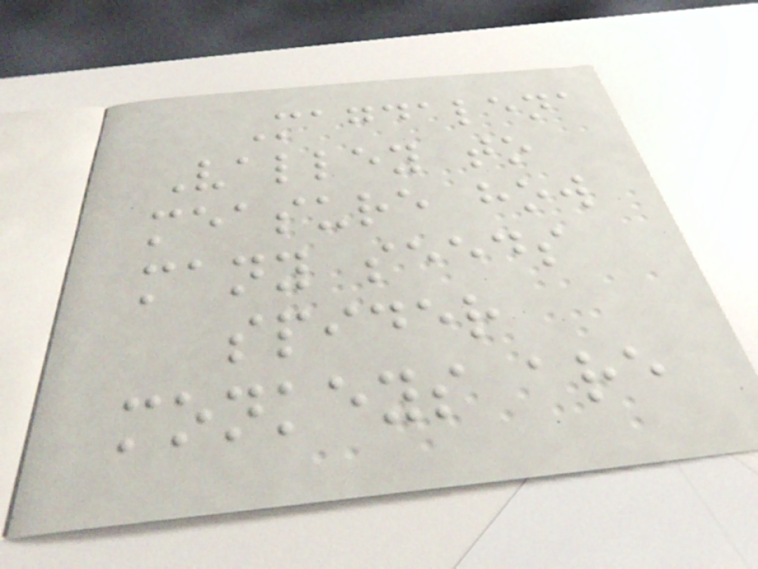Magdalena
Valley to
measure how
many seeds
spider
monkeys are
